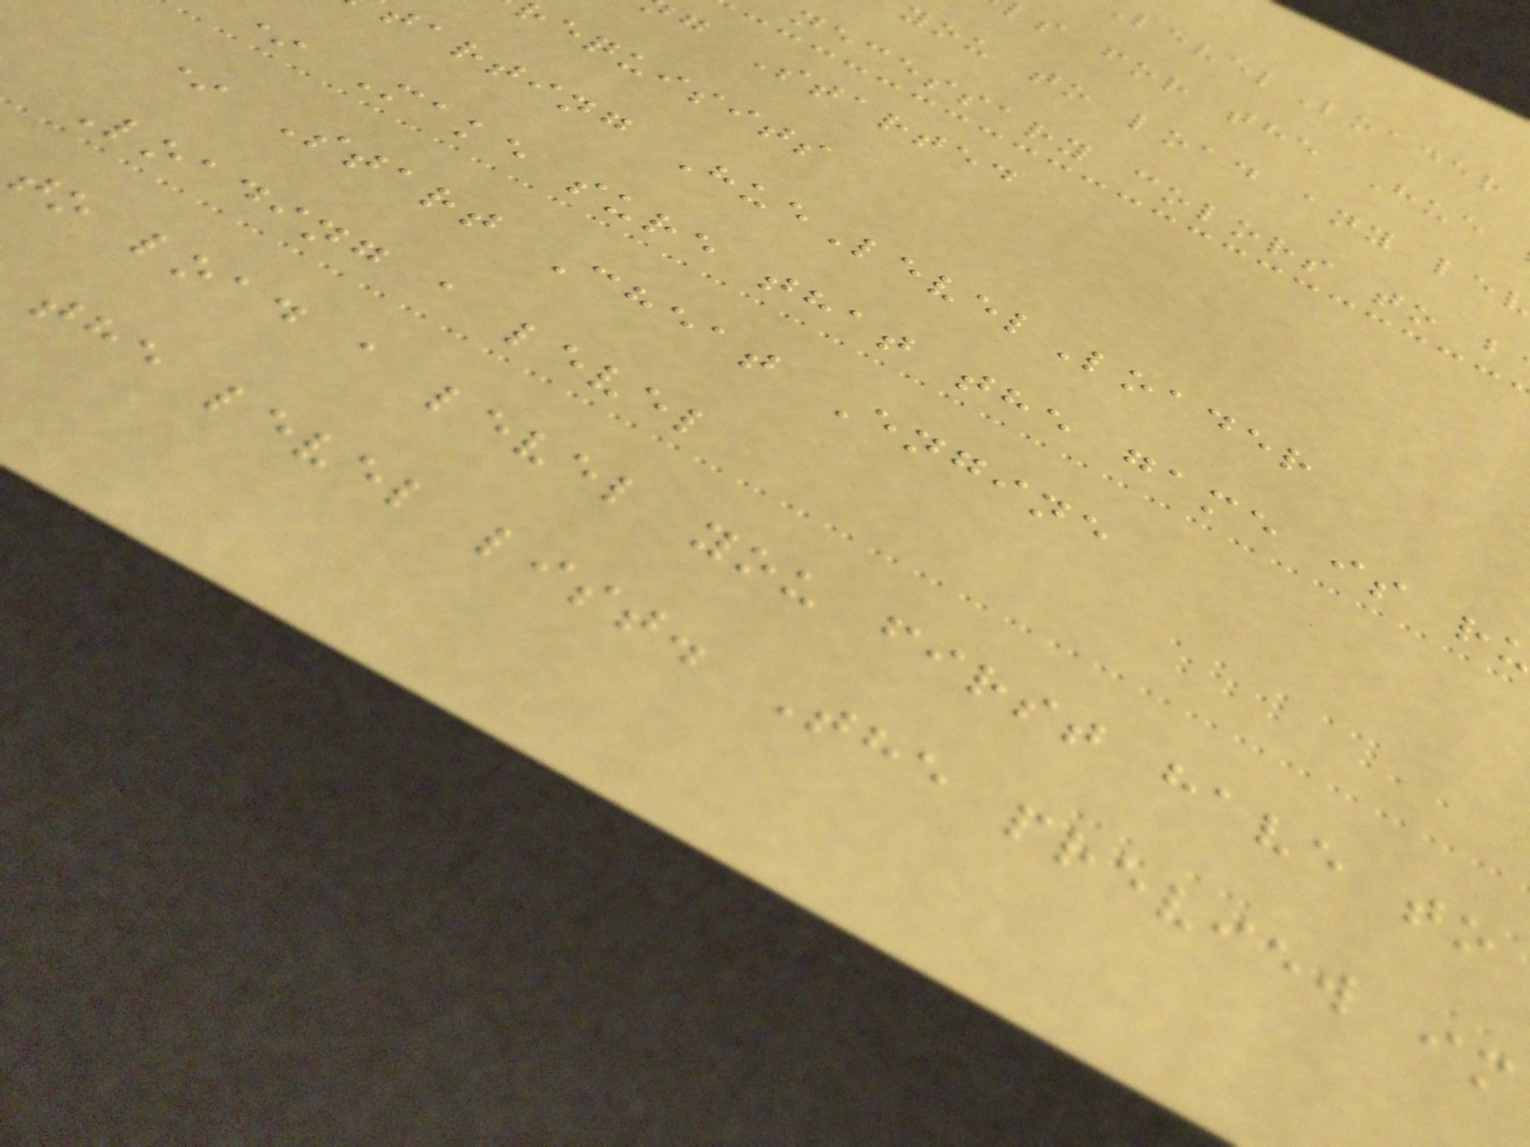evelLoader
ls for the Hue
you to load any le
necessary colors to b
g Started
equisits
tarting HueLevelLoader
* Make sure that the game is r
* Start Cheat Engine
Loading a level
to load a level you first have to
the level list. The preview im
